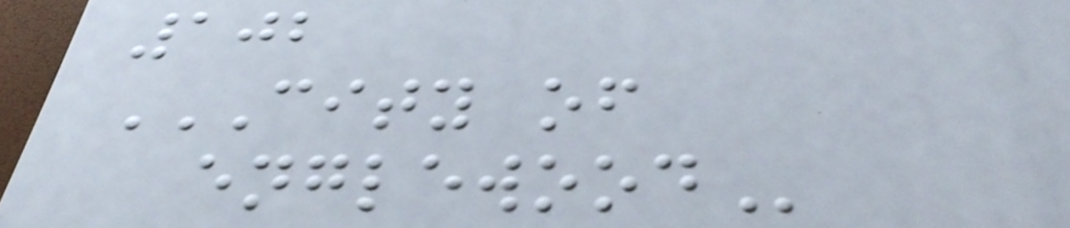102
CITY OF
ENGLEWOOD
